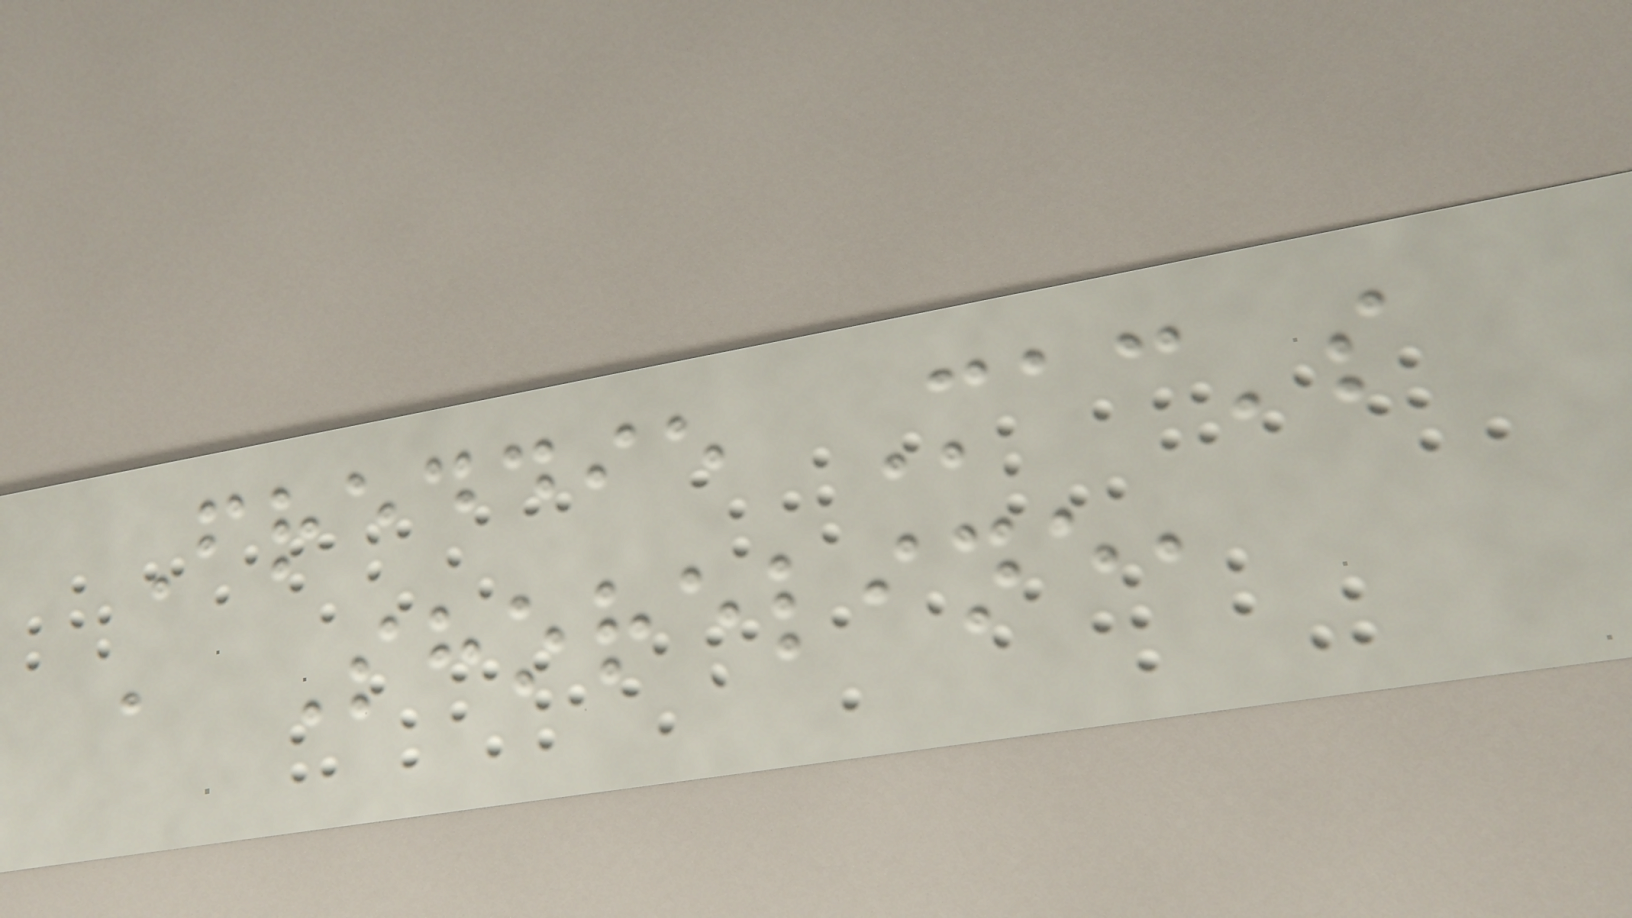Freddie Mac's
, Shoreline,
